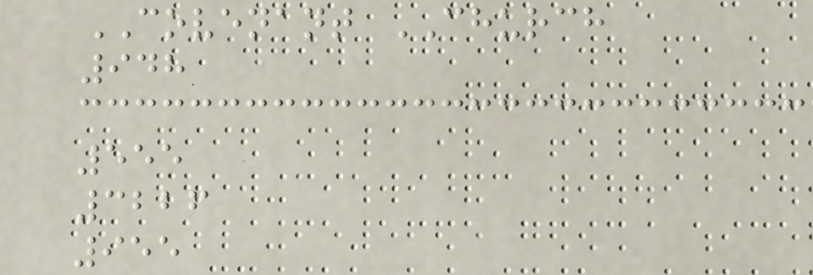COVENANT CHURCH
948
555
3226
955
